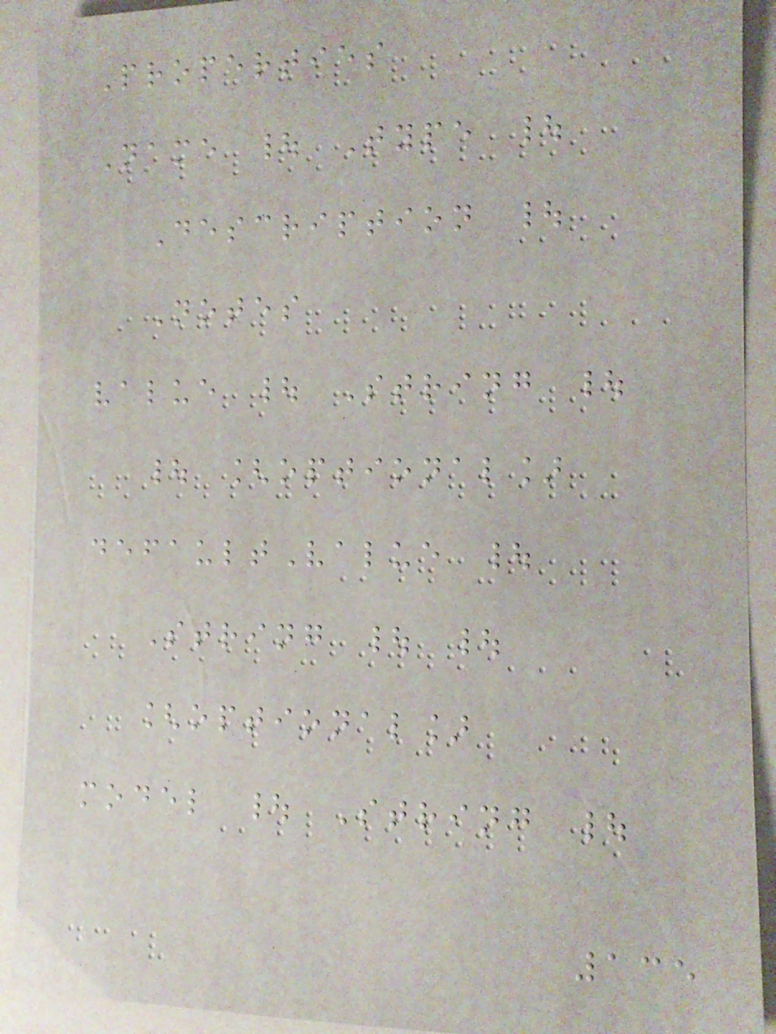Properties
Name | Type |
Description |
Notes
value | String |
| [optional]
defaultValue |
String | |
[optional]
model | String |
135
